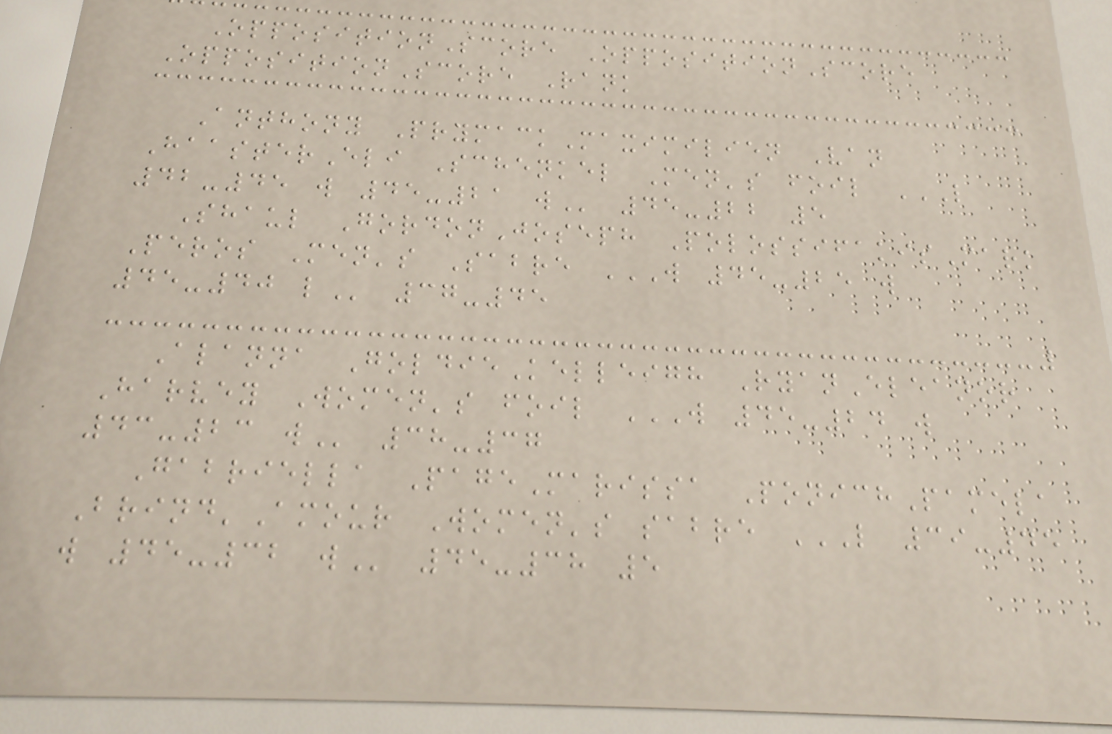OppositionScore OppositionScore
OppositionScore Rank
Anthony PrymackMaximilien Van
HaasterEli Schenkel Men's foil L
42-45 W 45-21 W 45-22 5
Shaul GordonJoseph PolossifakisMark
Peros Men's Sabre W 45-25 W
45-40 L 37-45
Alanna GoldieKelleigh RyanEleanor
Harvey Women's foil W 45-24 W
43-23 W 38-37
Gabriella PageMarissa PonichPamela
Brind'Amour Women's sabre L 39-45
W 45-32 W 45-38 5
